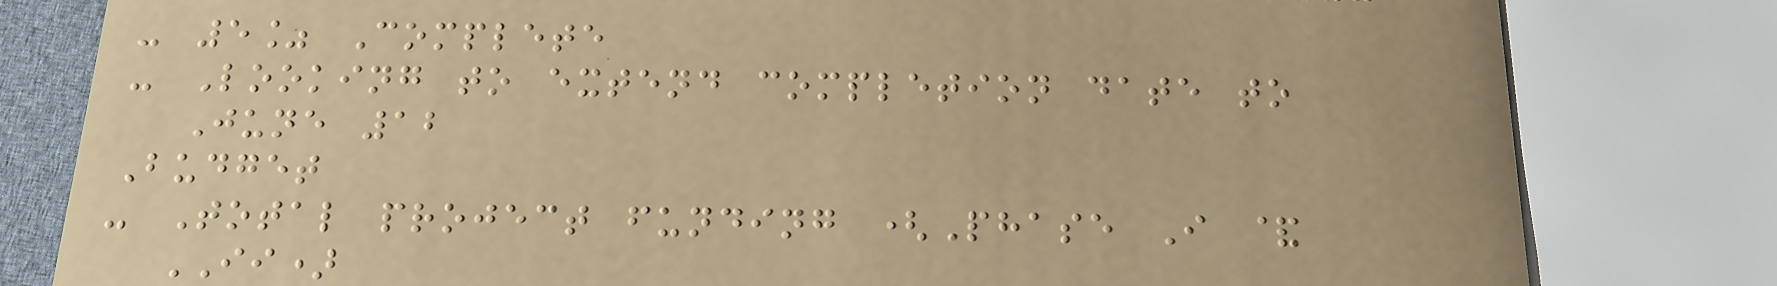- 5% Complete
- Looking to extend completion date to
June 12
Budget
- Total project funding (Phase I &
II)
